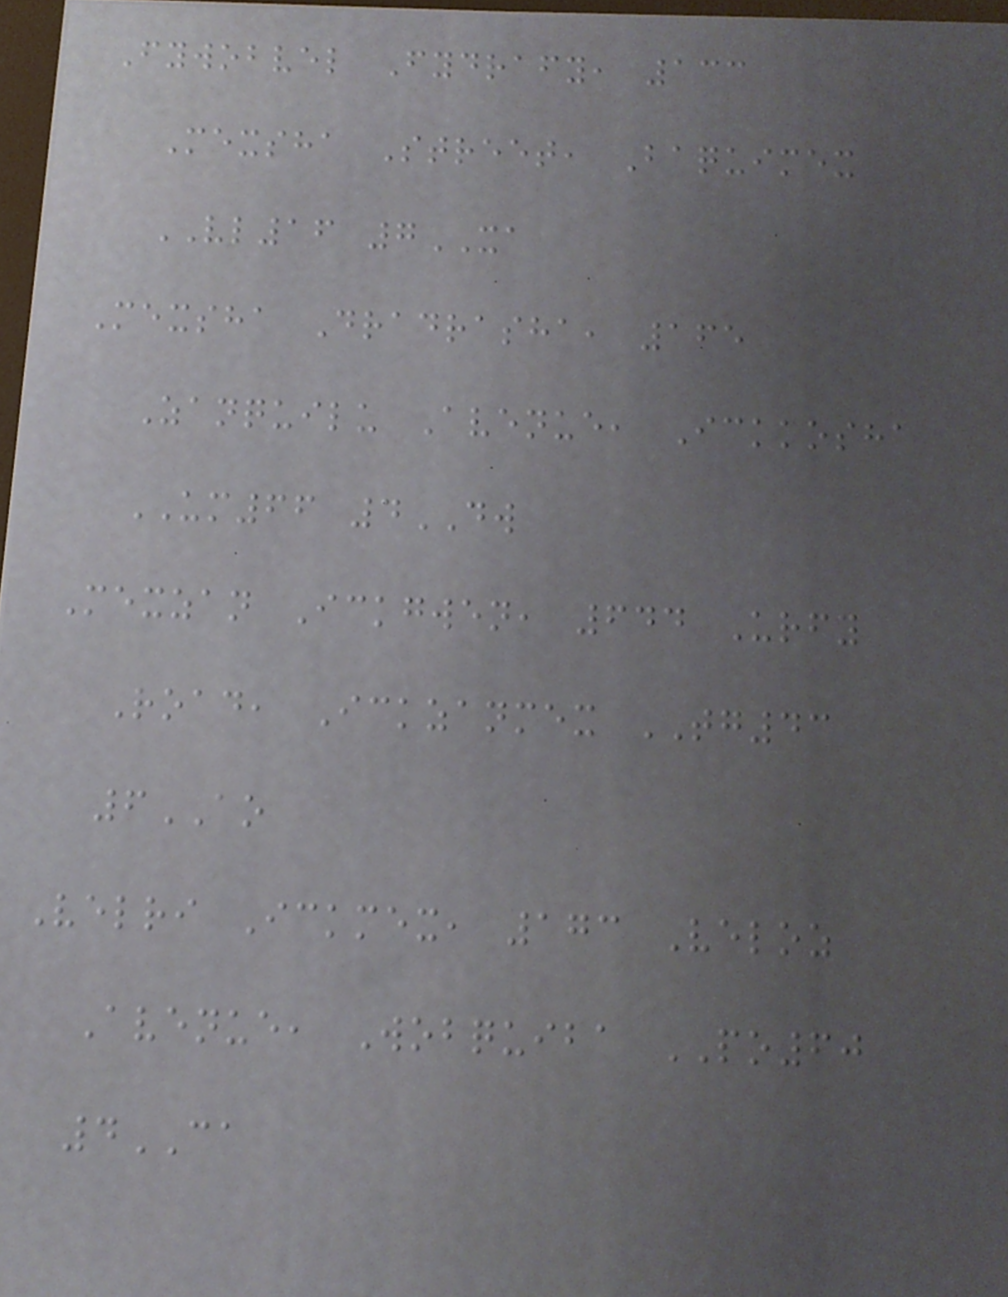Fywobvel Fydrafy, 133
Mexsha Street, Baquimex
VL16 7XA
Mexsha Dradrasha, 165
Zanquilu Avenue, Ickkosha
UM66 4DW
Mexzan Ickgwen, 644 Urfy
Road, Ickzanmex TG43
6AO
Velri Ickmex, 173 Veloz
Avenue, Wobquiba PO60
4CA
